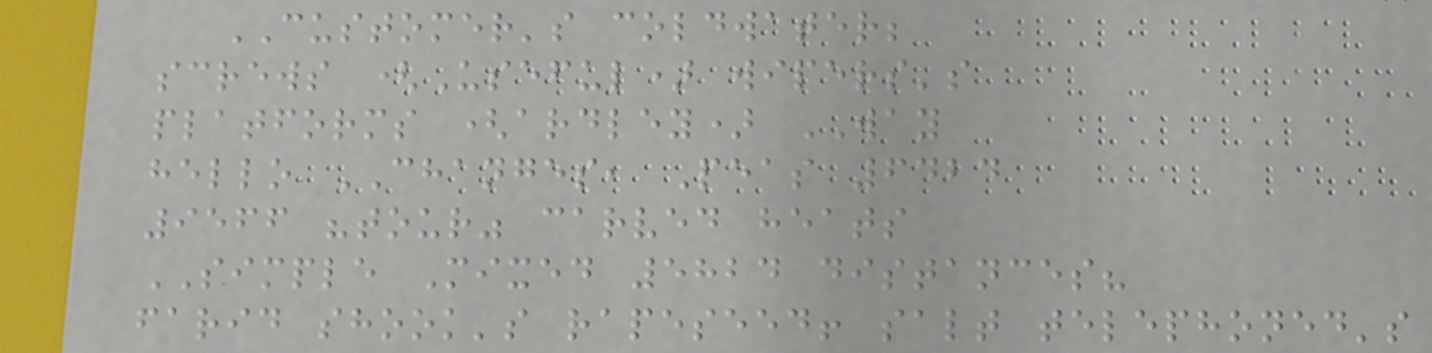CUSTOMER's coldwater;
screws (Useful) wipers's
platforms (ardley) WAY
hello CHANGES, Peas 6424
9566 "tour" carved heats
SIMPLE Mixed 5824 distances?
farid shook's rapeseed! salt telephoned's
